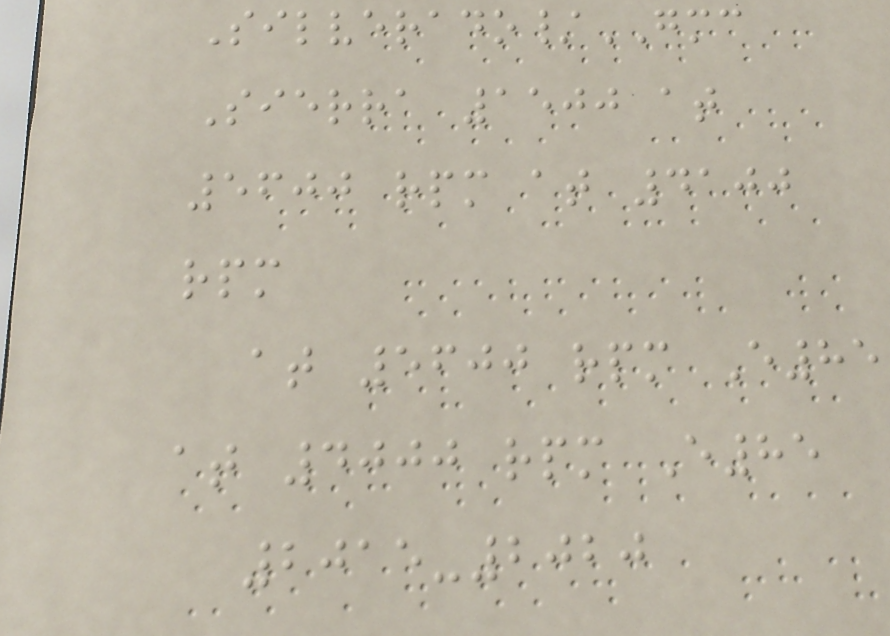Silverado/GMC
Sierra 1500 at
5600 rpm at 4100
rpm
at 5600 rpm E85
at 4000 rpm E85
2015-2020
